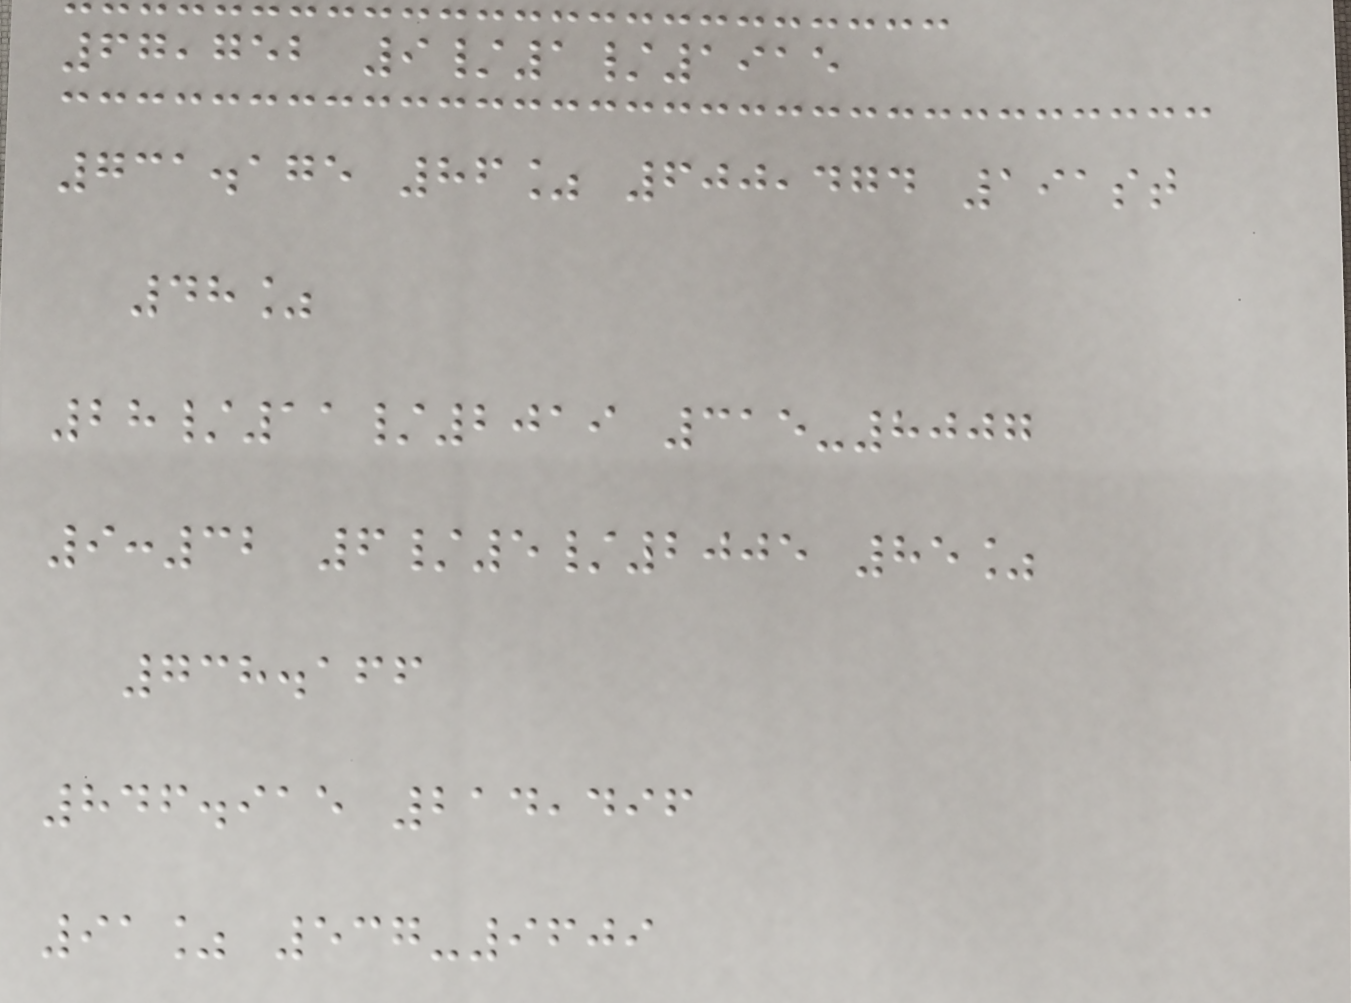67,752 9/1/1915
731.175 86% 600,474 191st
48%
28/11/2019 315-8007
9:32 6/5/2005 85%
738.166
846.915 214,496
91% 537-9609
